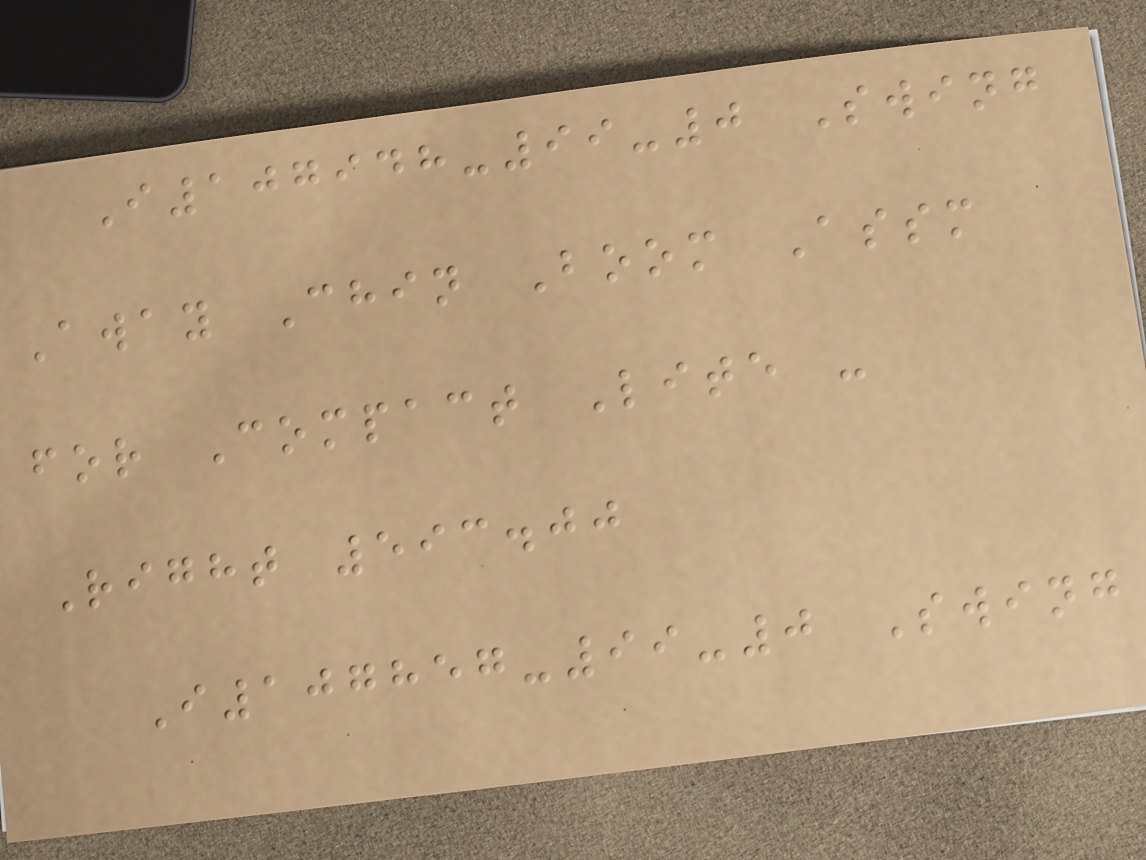I107948-99-0 Swing
Away Chin Boom Assm
for Compact Lite -
Right 593.00
I107857-99-0 Swing
